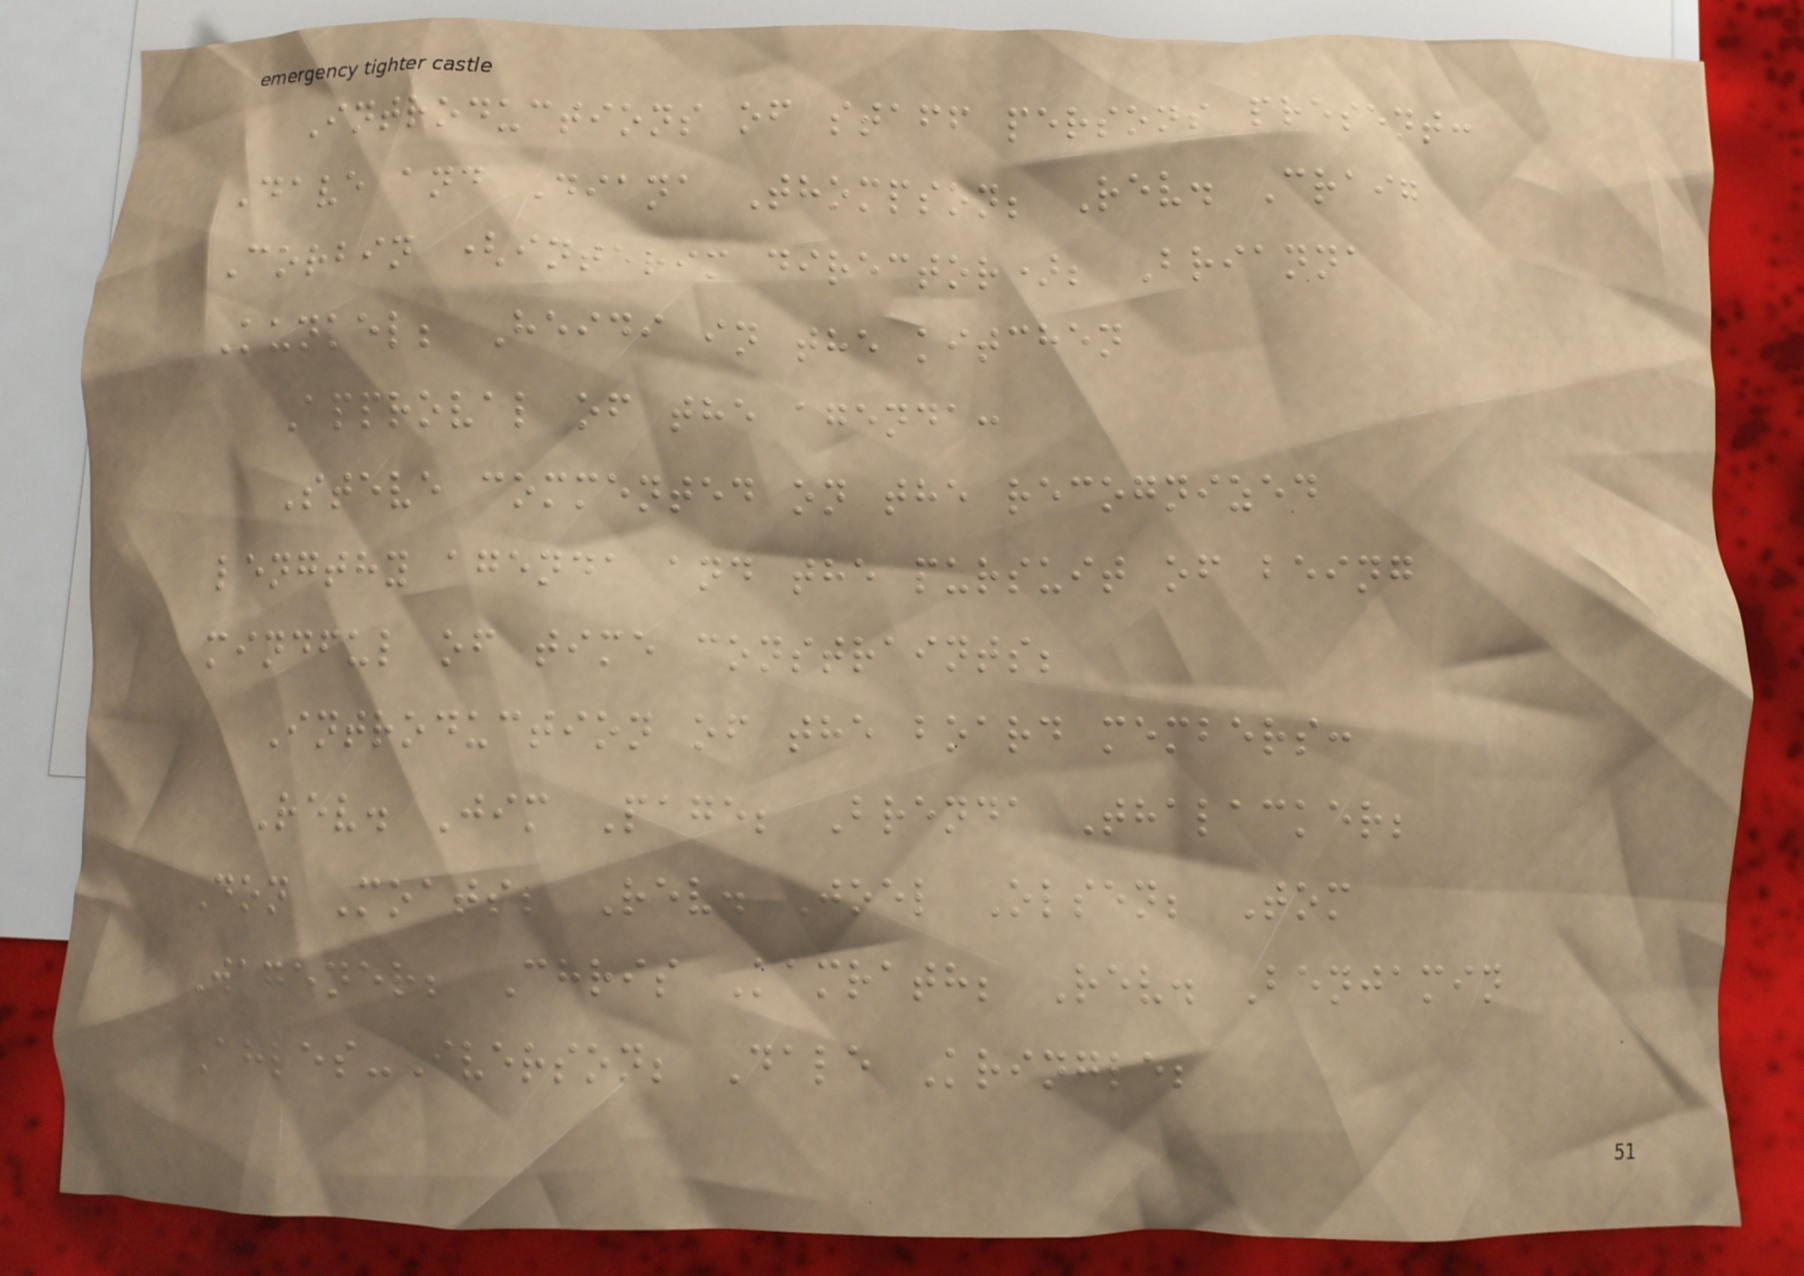Introductions of staff persons present:
Dave and Diana Thompson; Rev. Craig
Corbin (interim director); Brianna
Kunkel; Heidi in the kitchen
Approval of the agenda:
Steve commented on the recognized
lengthy agenda and the pursuit of being
mindful of time constraints;
Introduction of the board members:
Rev. Jim Page; Brenda Thalacker;
Don Moats; Rev. Joel Olsen; Tom
Wagener; Chris Kamrath; Rev. Benjamin
Ahles-Iverson; Dale Kringle;
